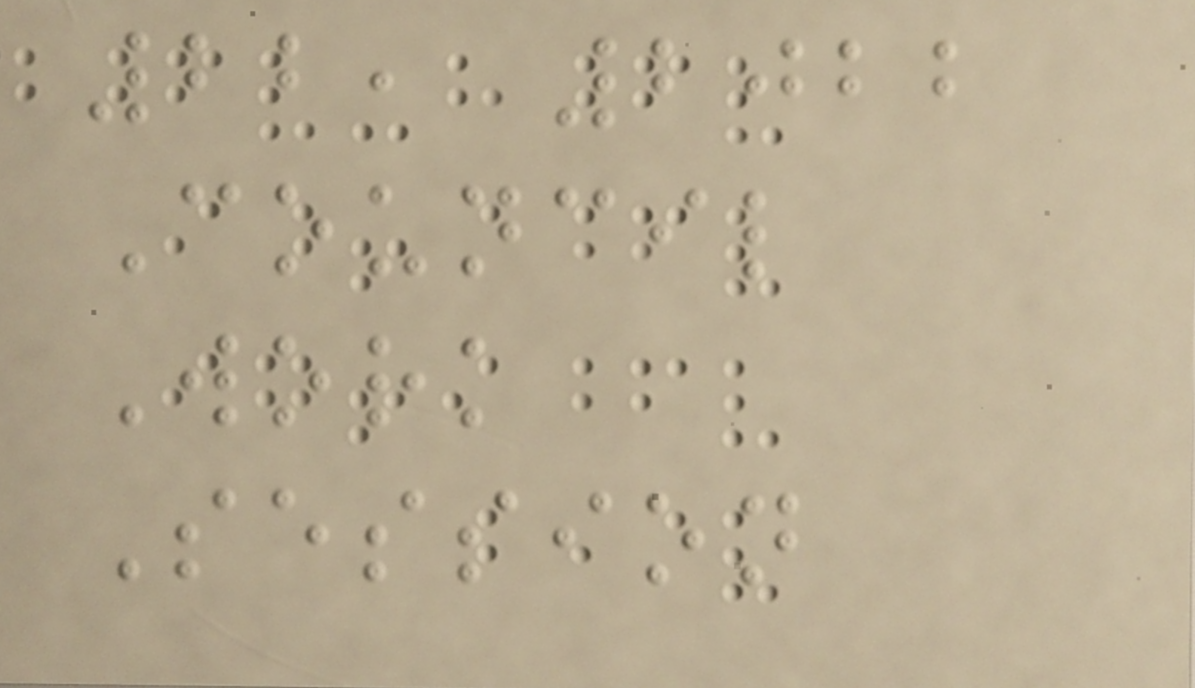22, 2022
Council
Work
Session
